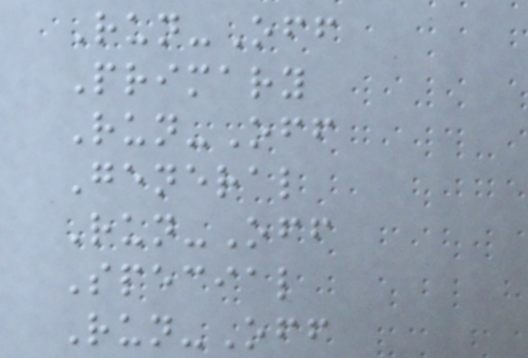Run-Off
Primary
Run-Off
General
Run-Off
Special
Run-Off
